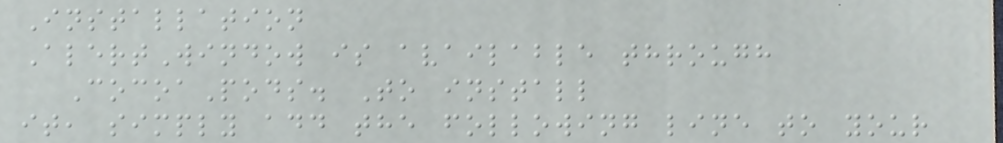Installation
AlertWindow is available through
CocoaPods. To install
it, simply add the following line to your
